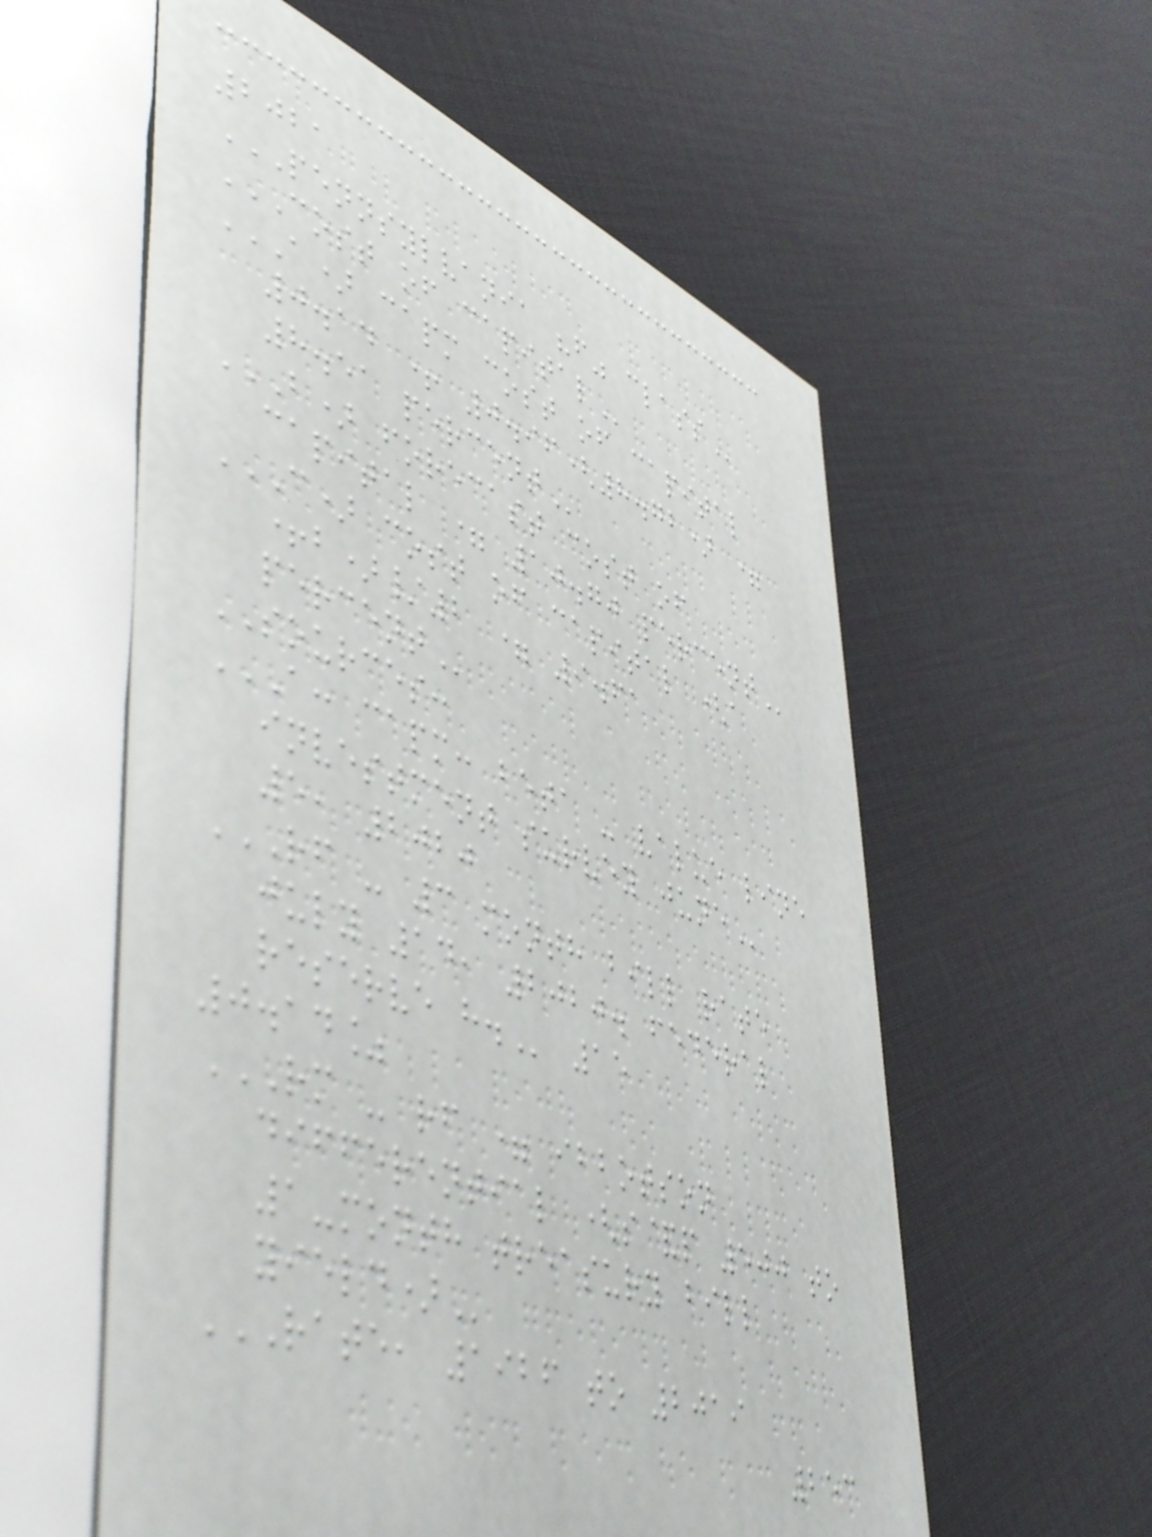2021
PENNSYLVANIA "F" CLASS
COST OF CAPITAL
A) CAPM COST OF CAPITAL
0.14 + 0.96(8.72) =
8.51 PERCENT
B) FORECAST COST OF
CAPITAL = 10.70 PERCENT
C) COST OF CAPITAL (A
+B)/2 = 9.61
PERCENT
SOURCES:
A: CAPM: BETA - VALUE LINE
INVESTMENT SURVEY JUNE
5, 2020
RF - 3 MONTH BILL RATE
JULY 14, 2020. FEDERAL
RESERVE H. 15
0.14%
RM - RF = IBBOTSON
DIFFERENTIAL (S&P 500 TO
1-MONTH TREASURY BILL
YIELD)
RATE, 1926 TO 2019
253
